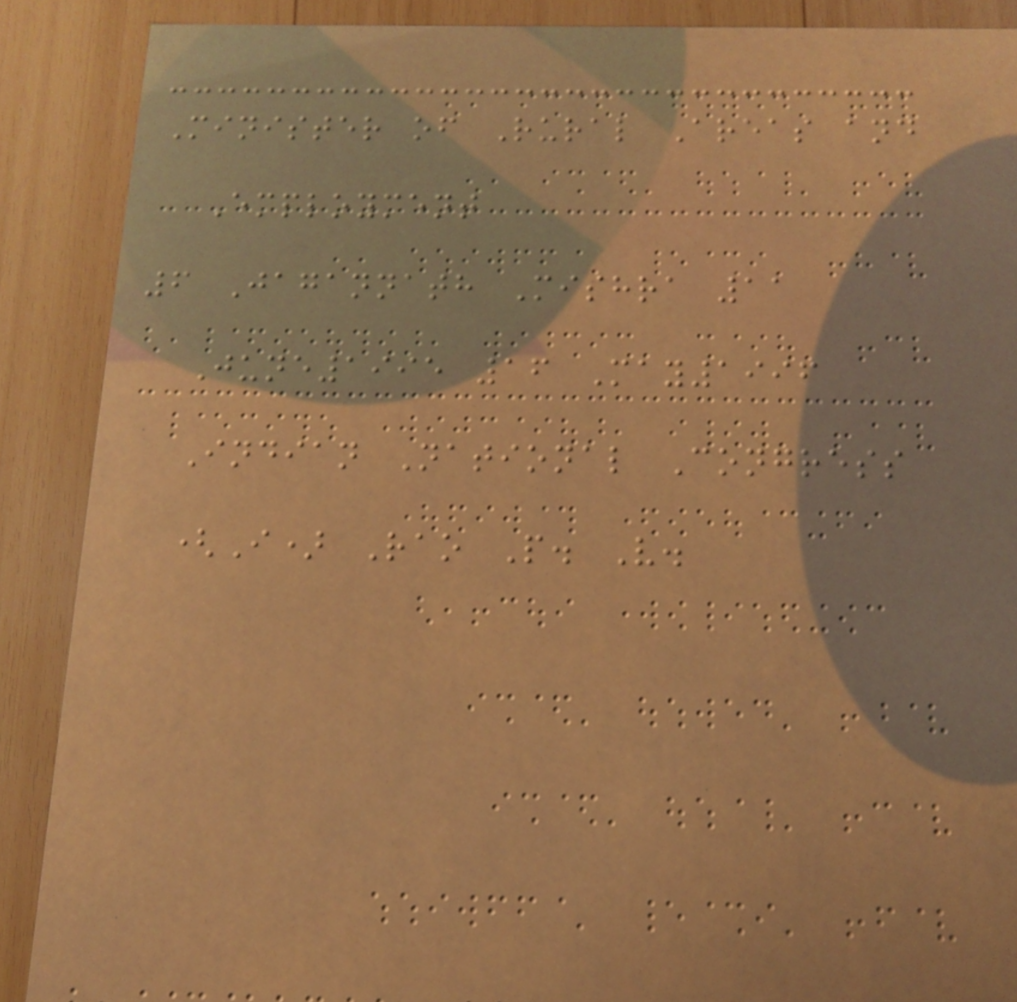Minister of Rural Areas and
Employment
6 Jagannath Mishra 11
June1995 16 May1996
Indian National Congress
(I) Rao P. V.
